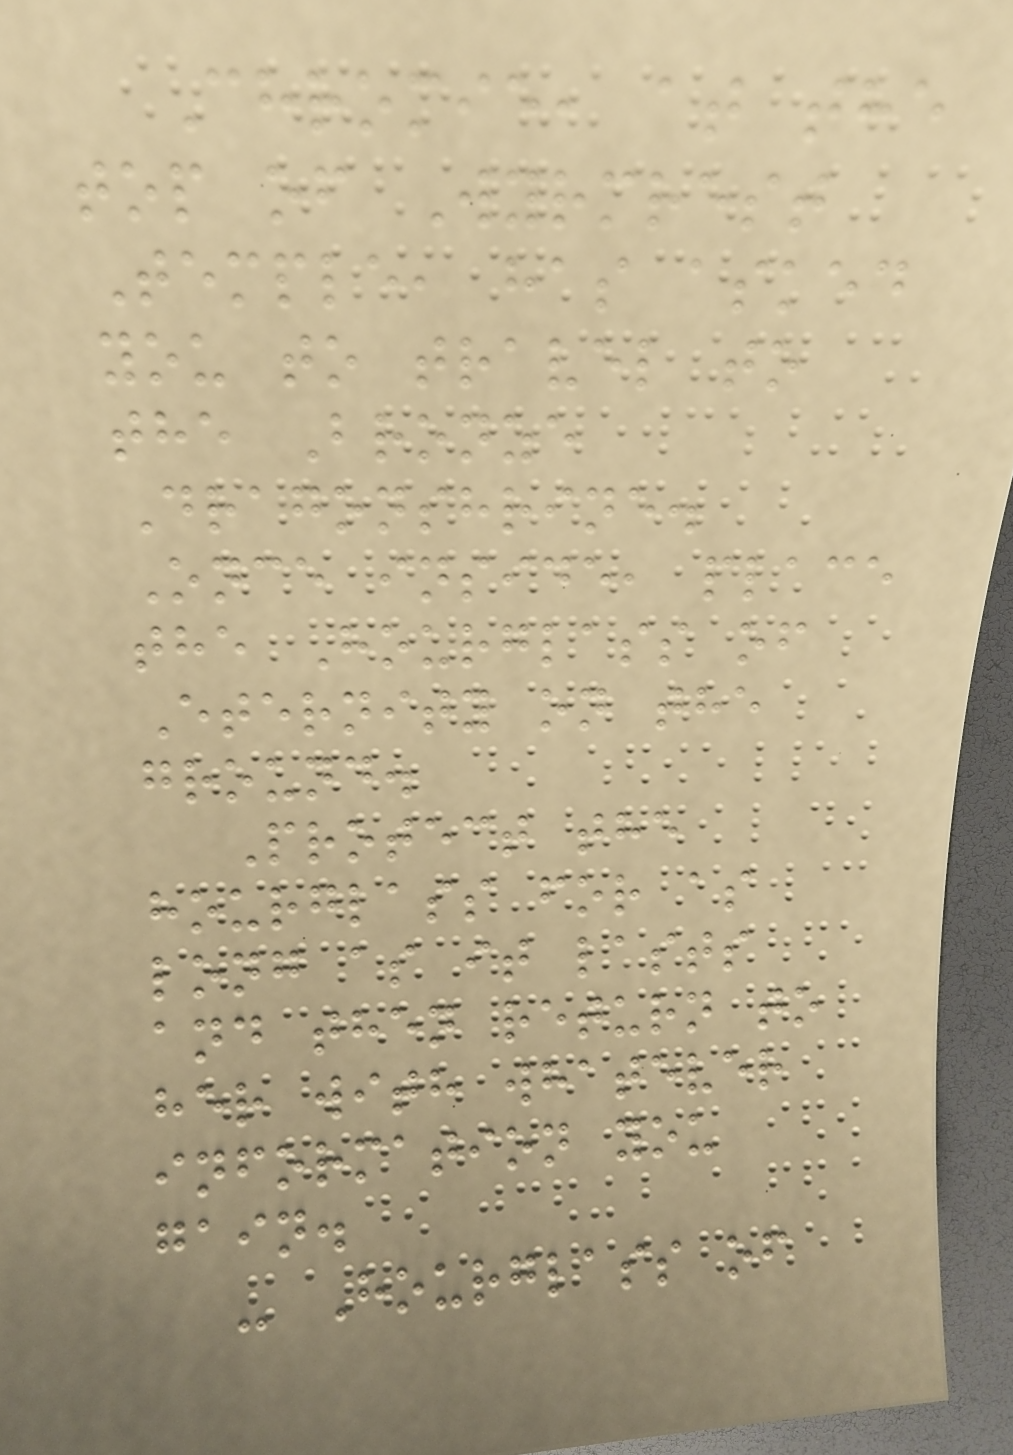Chromie, at the
top of Wyrmrest
Temple, has asked
you to travel to
the Bronze
Dragonshrine.
Once inside, place
the Hourglass of
Eternity on the
ground.
Protect the
hourglass for as
long as it lasts
and then return to
her with whatever
information you
gain.
- Hourglass of
